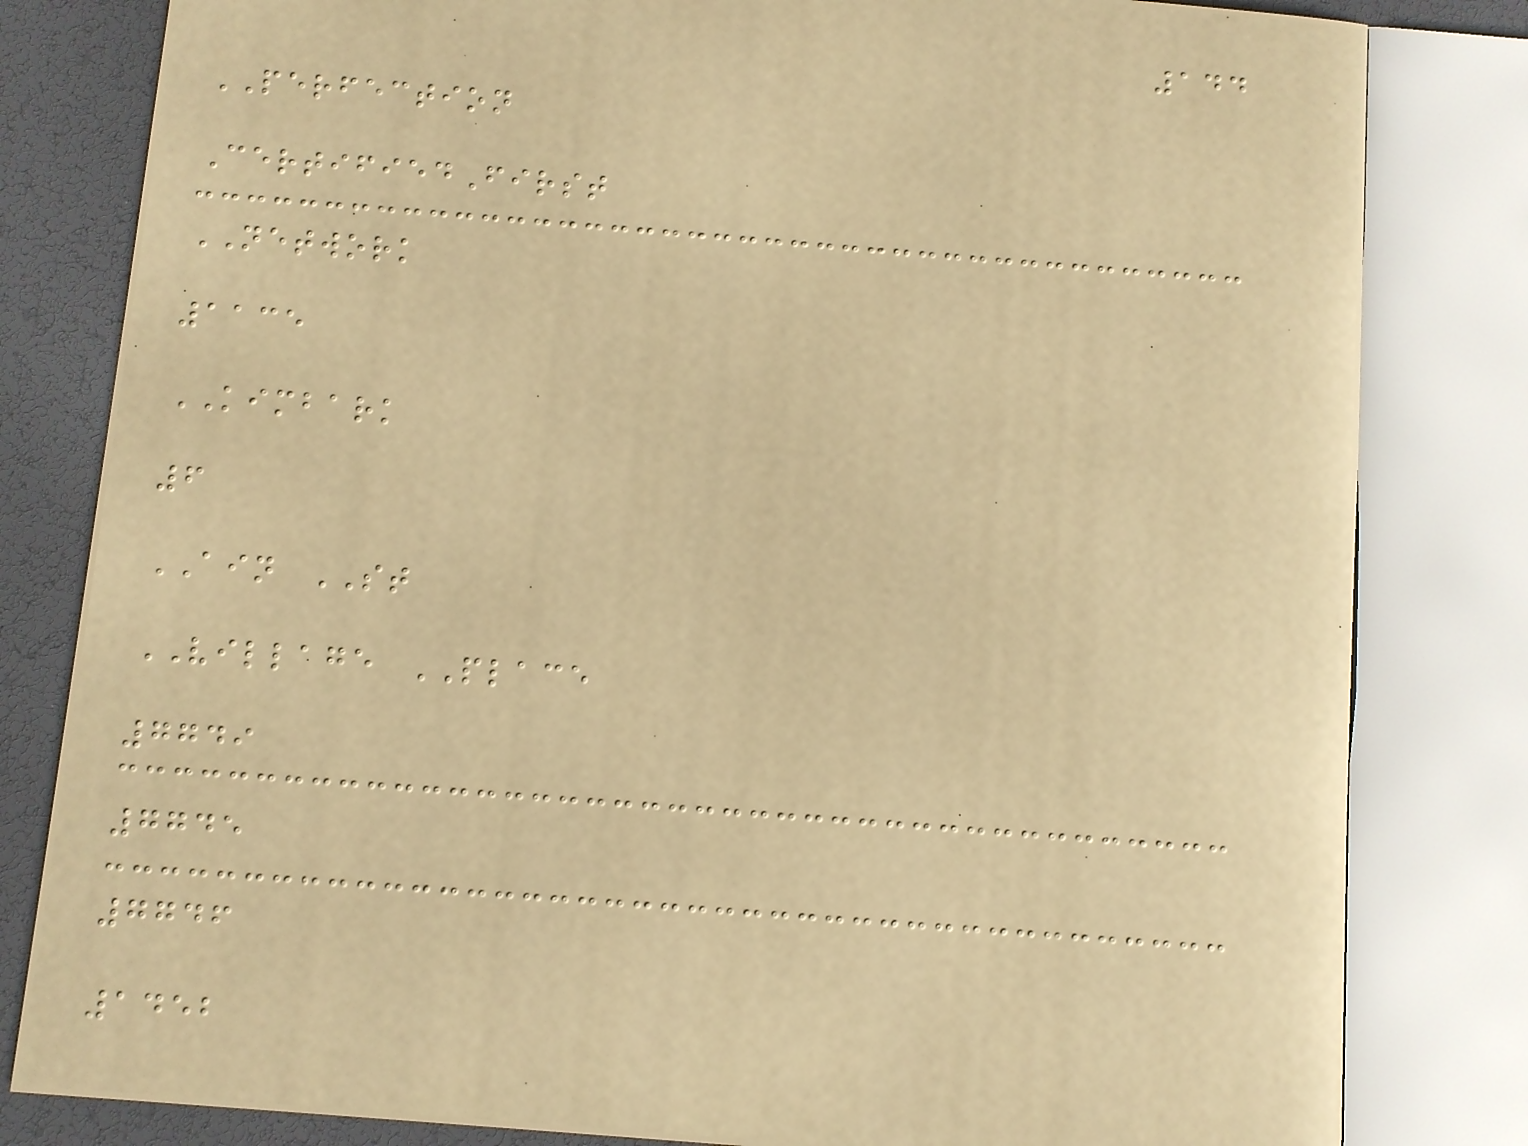144
PERFECTION
CertifiedFirst
NETWORK
1135
KIMBARK
6
AIN ST
VILLAGE PLACE
7749
7745
7746
1452
